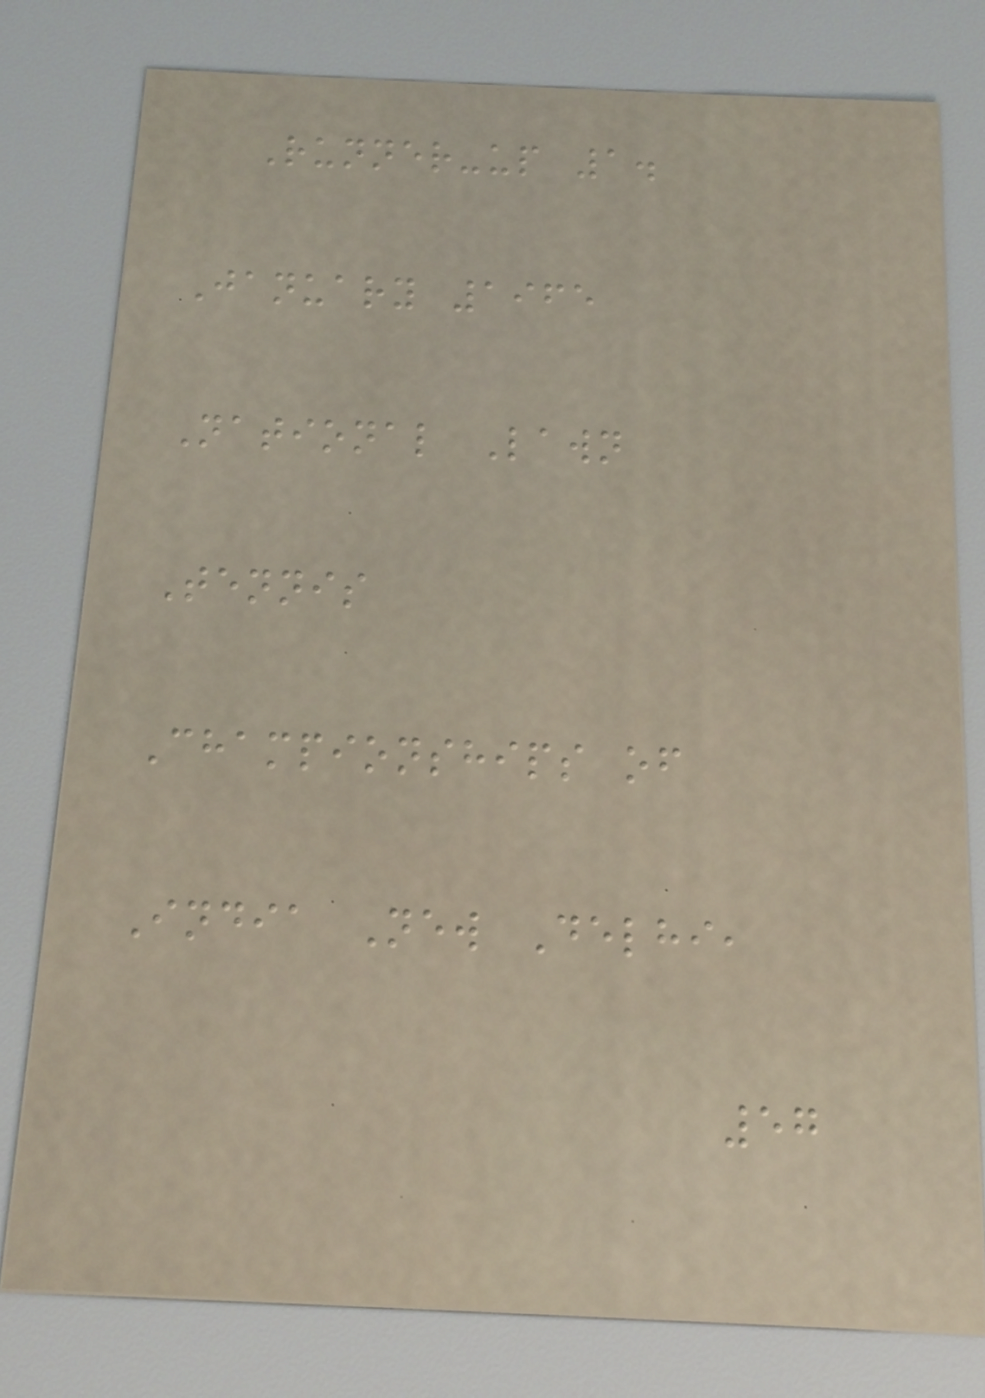Runner-up 1.
January 1965
National Lawn
Tennis
Championships of
India New Delhi,
57
